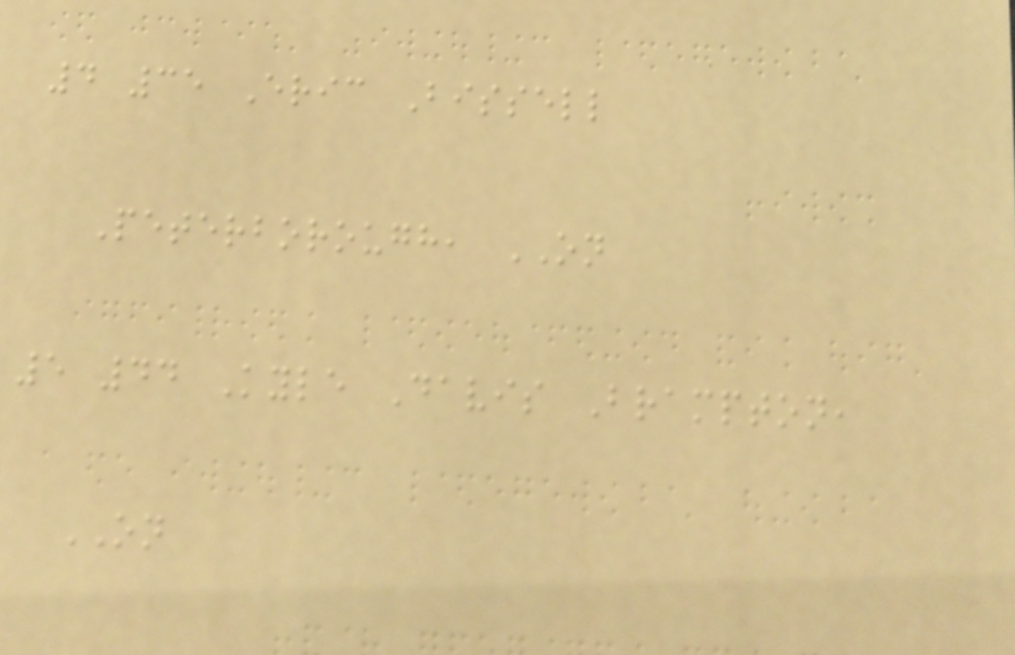4 35 Eric Bissell
Peterborough, ON
5 44 Kyle Davis Brampton,
ON
